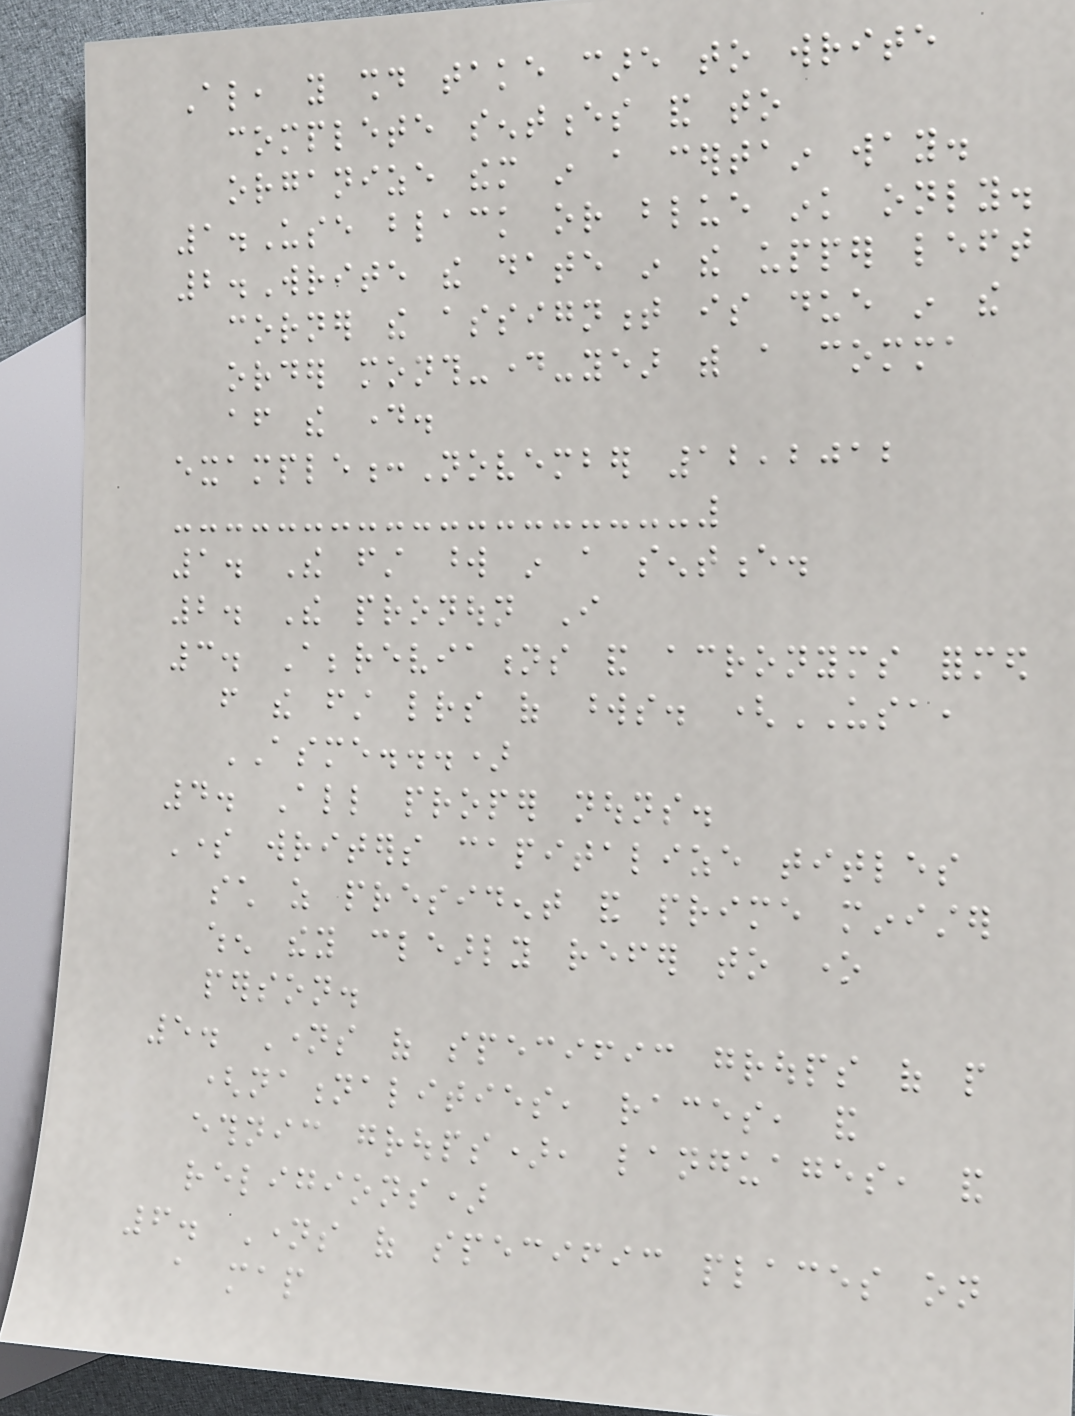Also, you should take care to write
complete sentences and to
organize them in a certain way.
1.Use black or blue ink only.
2.Write the date in the upper left
corner the assignment is due in the
order month-day-year with a comma
after the day.
example:November 12,2012
1. The first word in a sentence.
2. The pronoun I
3. Abbreviations and acronyms formed
from the first letters of words. (USA,
ASME...)
4. All proper nouns.
Some writers capitalize titles
such as president and prime minister
when they clearly refer to one
person.
5. Names of specific groups of people
(nationalities, races, and
ethnic groups), languages, and
religions)
6. Names of specific places on
a map
